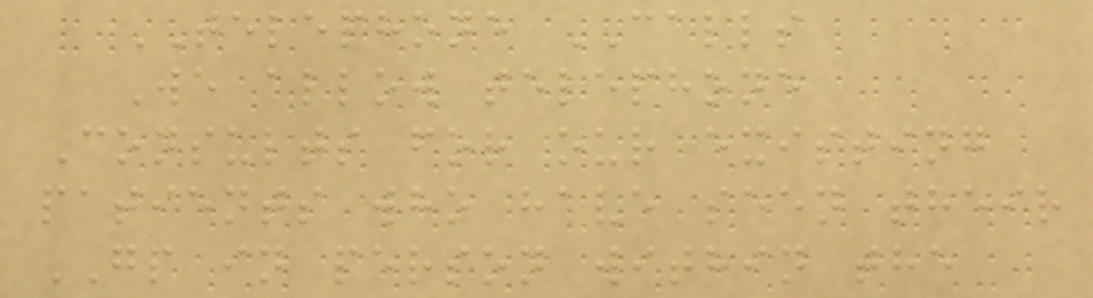TELEPHONE CALLS
We allow telephone
Consults for our existing
patients who have seen their
GP in person within the
